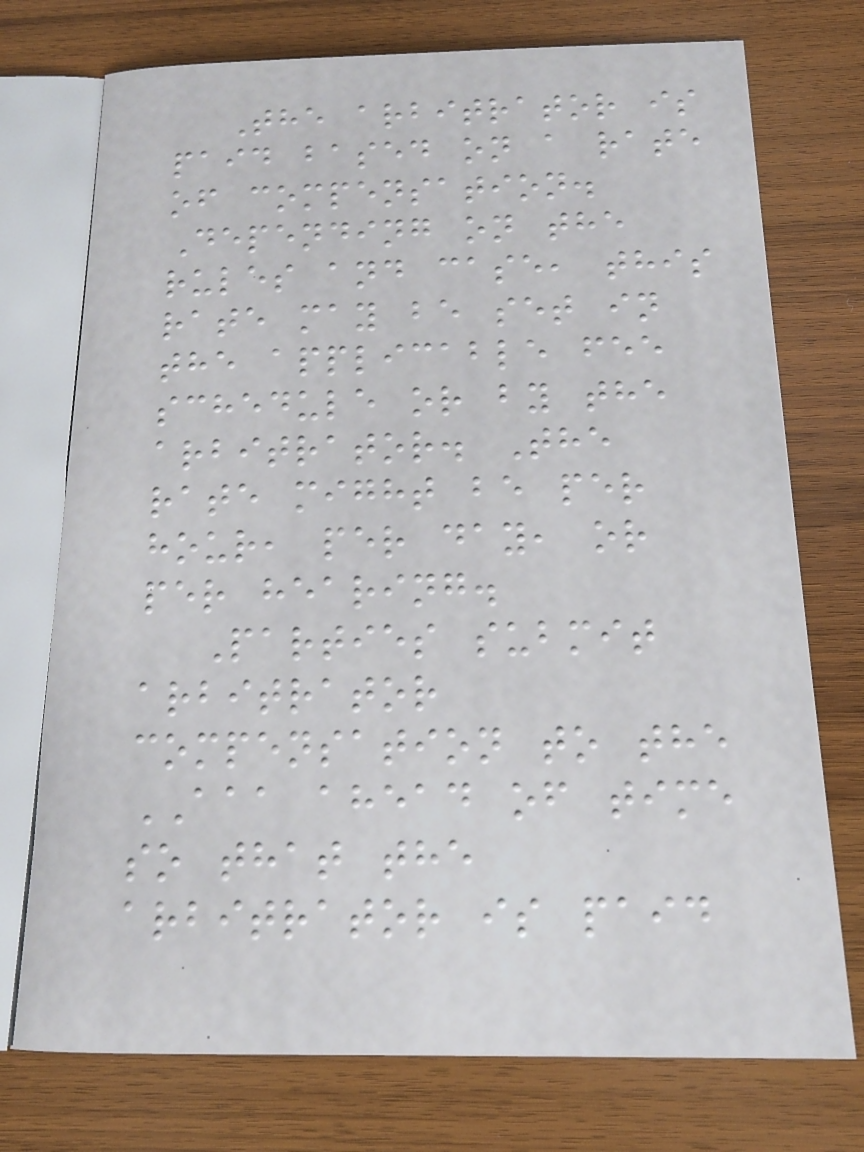The arbitrator is
paid based on a rate
of compensation.
Depending on the
rules and case, this
rate may be set in
the applicable fee
schedule or by the
arbitrator. The
rate might be per
hour, per day, or
per hearing.
Parties submit
arbitrator
compensation to the
AAA ahead of time
so that the
arbitrator is paid
